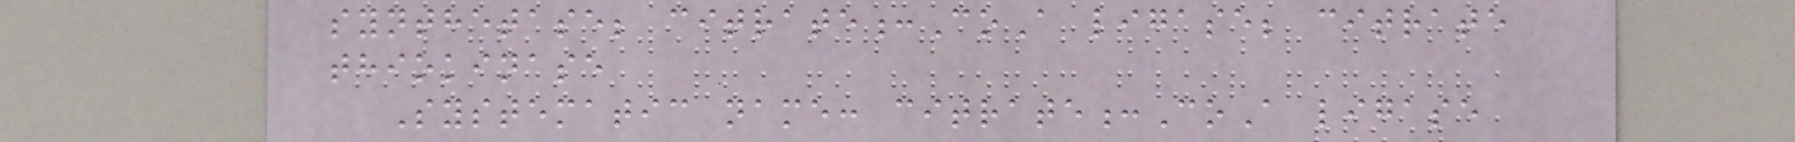synthetase; citrate:CoA ligase; citrate
thiokinase
Systematic name: citrate:CoA ligase
